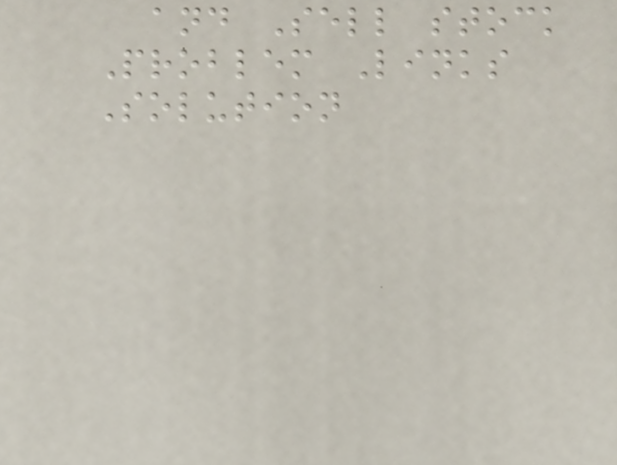and Sell stock
Problem Links
Solution
